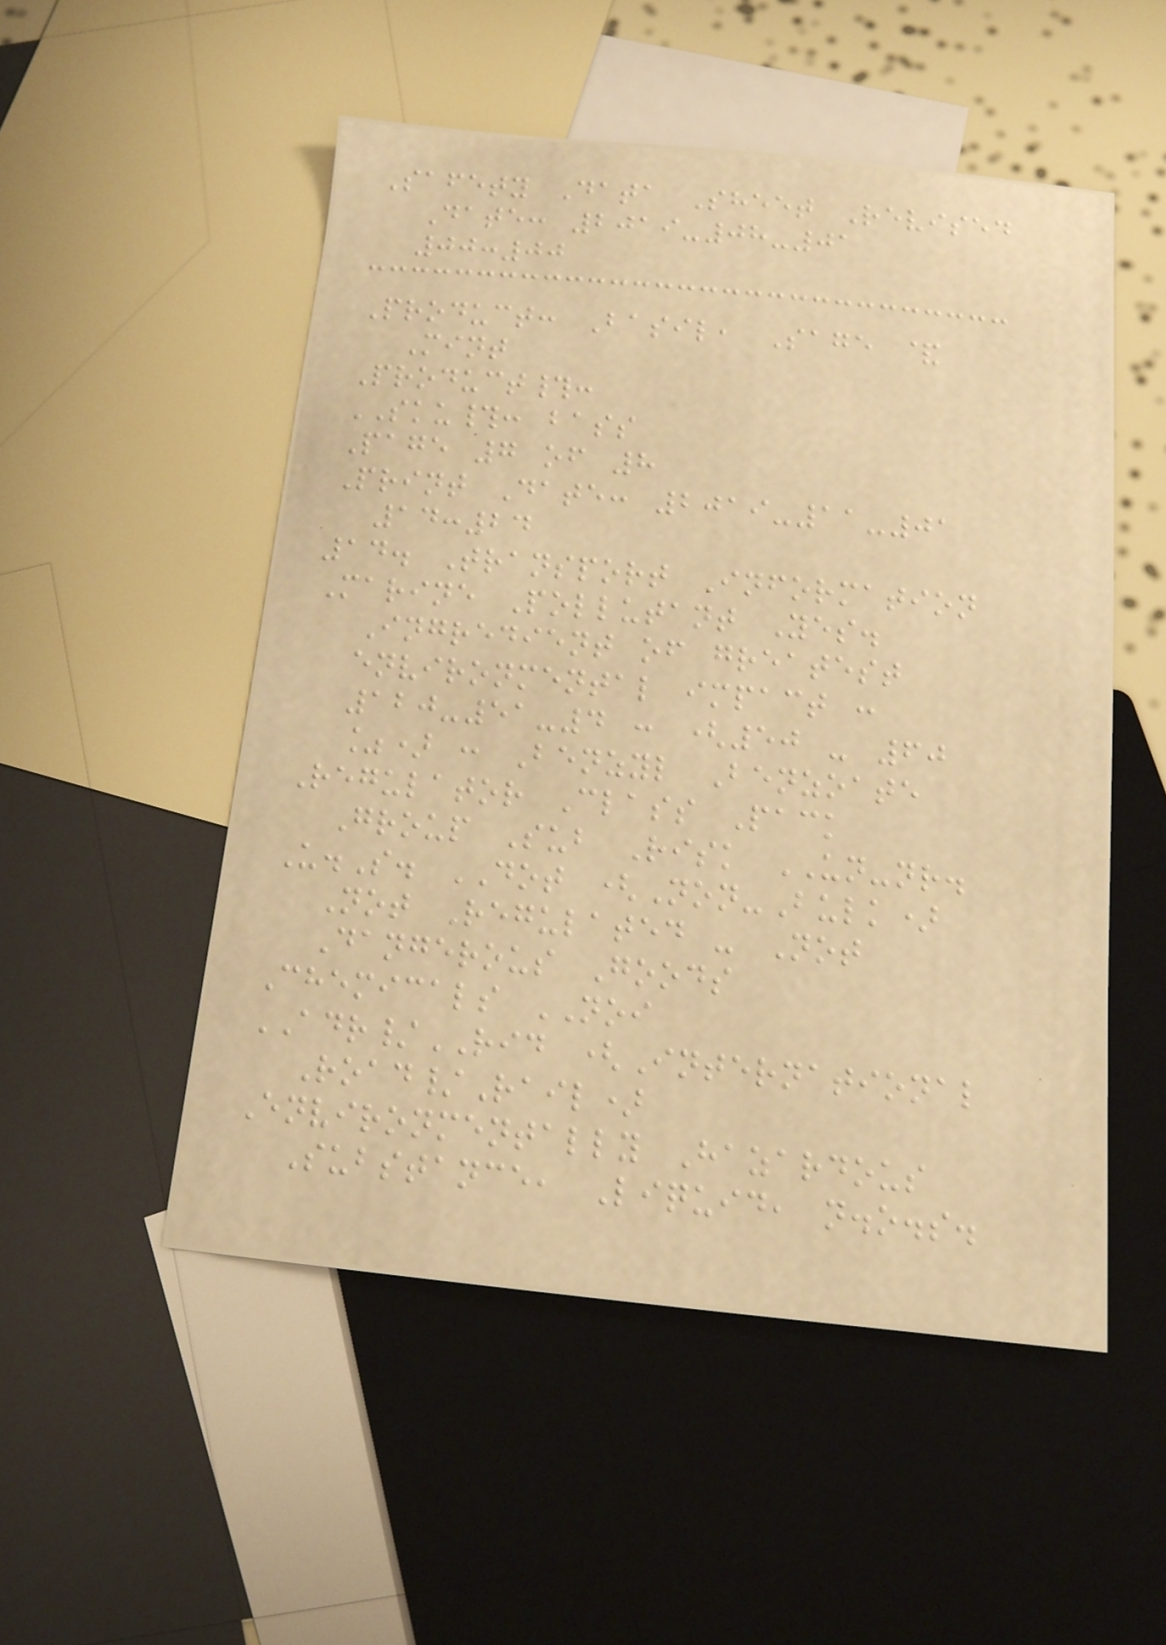Safety Data Sheet Revised
Date: 2019-08-01
00:00
Product: Basil, Sage &
Mint
Product#:
SKU#: bass
Page 7 of 8
Print Date: 2019-11-01
14:24
14. Transport Information
Marine Pollutant Yes.
Ingredient of greatest
environmental impact :
120-51-4 : (50 - 60
%) : Benzyl Benzoate
Regulator Class Pack
Group Sub Risk UN-nr.
U.S. DOT (Non-Bulk)
Not Regulated - Not
Dangerous Goods
Chemicals NOI
ADR/RID (International
Road/Rail)
Environmentally Hazardous
Substance, Liquid, n.o.s.
